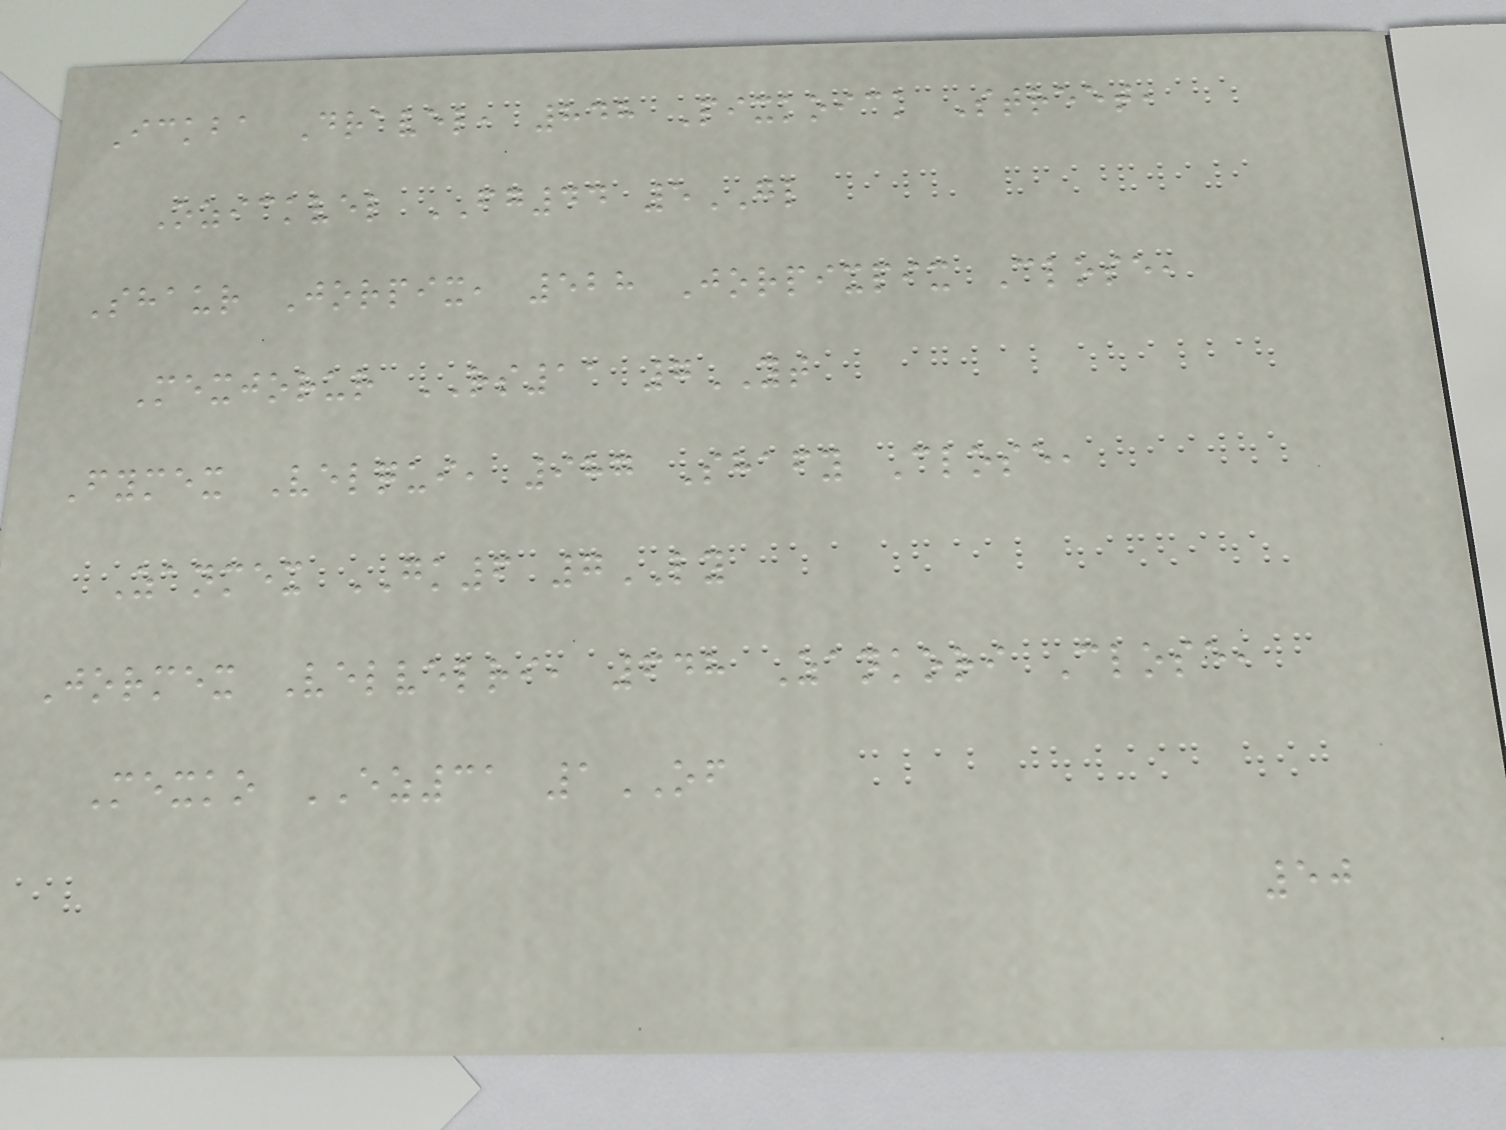Ickba Dravel, 848 Pixkoick Street,
Ozickvel FG44 5GL
Shaur Jorpix, 528 Jorpixpix Close,
Mexjorur RS11 7YT
Fymex Velqui, 987 Shafy Close,
Zanmex GK6 7LY
Jormex Velvelri, 648 Zankori Close,
Mexko EZ31 1OF
50
